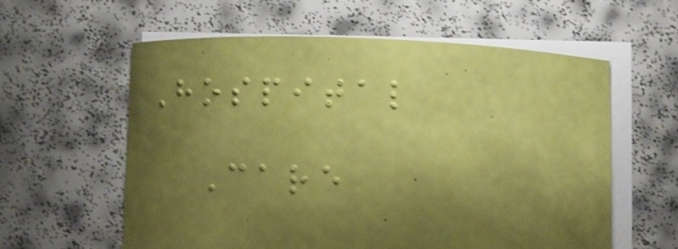Hospital
Care
